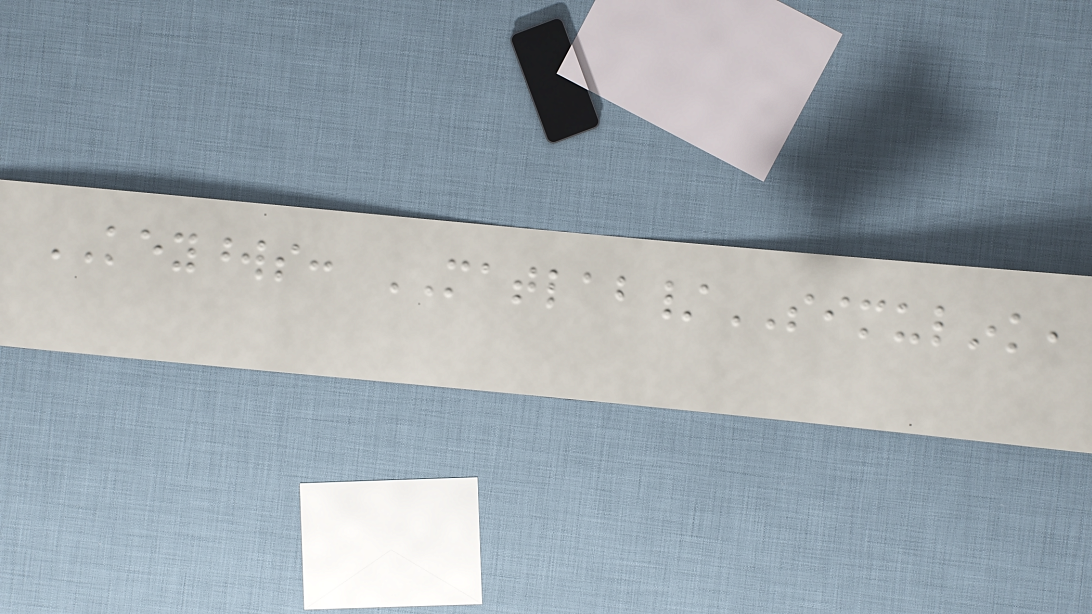KEYWORDS: MATLAB/SIMULINK,
